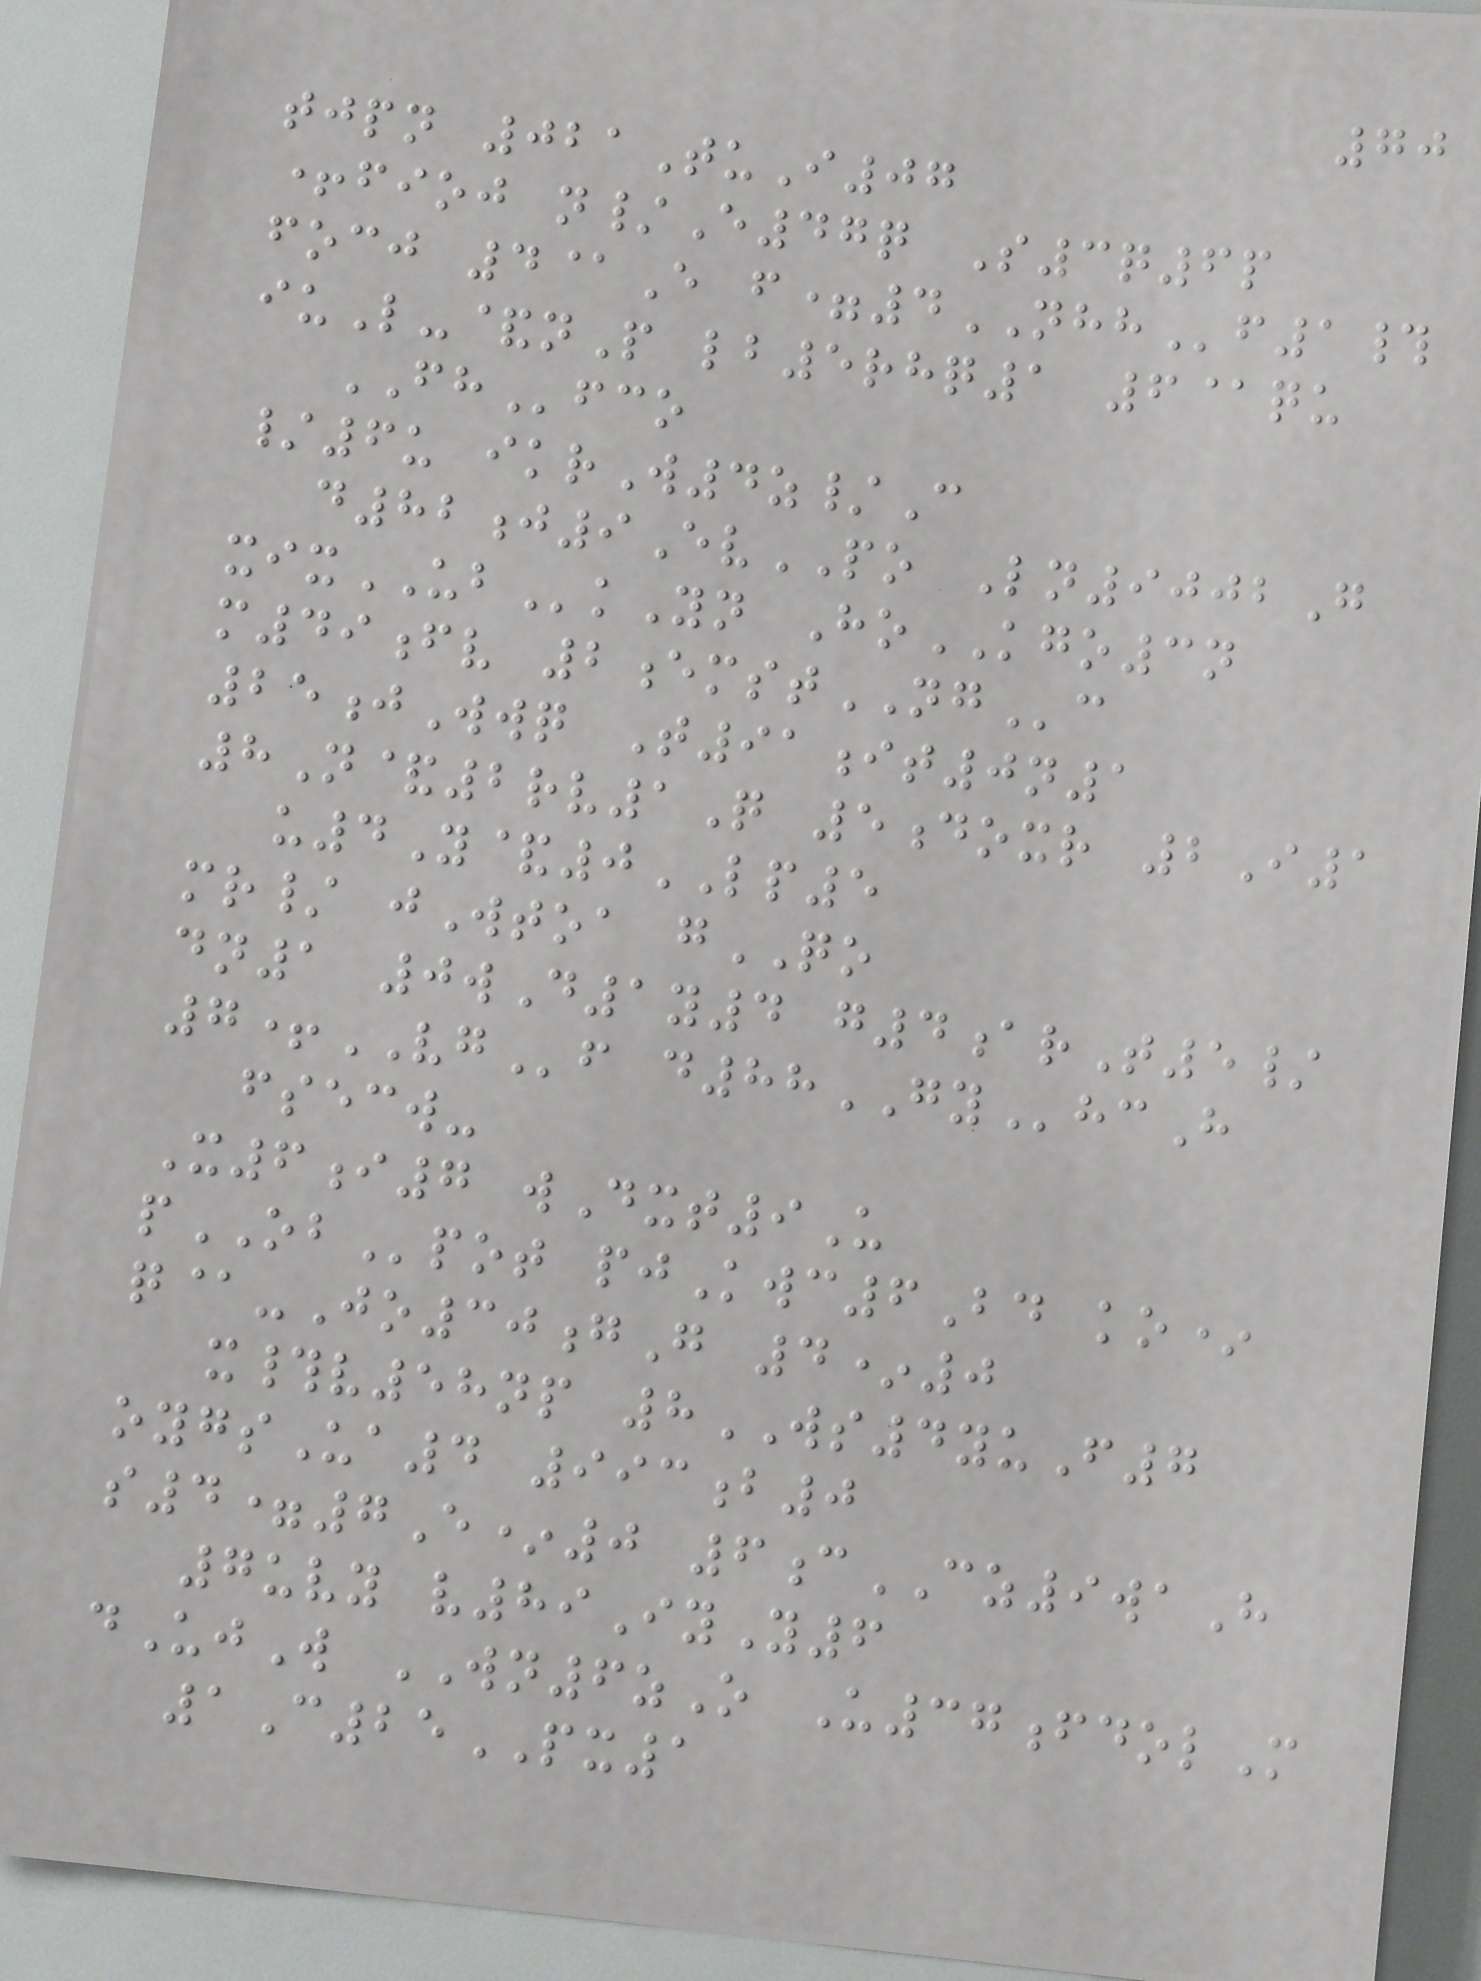70
tjpn 021TuI07
+fioj n/E47q S3q6p
focj 4@E f=4NHHf1#
iuL-&nP lb5rhq1 6@qu
FHfco
/6u ikrW4z/C
d82j9EvPO Ln9002G
xixUBkYn HoKGO3n
m49fv 2emstNGc
25jWwq T91it0n1
8N&2rv1Q 5doxr 2I1
u4Y&0LP5
mr/ jWtoa gQO
dn1 0wD1y4 g4arT5/
7+VGf d88GYhcH
fsecw-
X6i7 wDxt9U
pOBpot pjKwc6Bd ko*
q@-Jo30gG 4*0
x#v58np 8WS4yuF7
oygsUa4 993b0
s4=7E*0 6cCZ9waH
7uvy v89IyY6
dUjW WN6zO U37fdolM
1C25PX1
